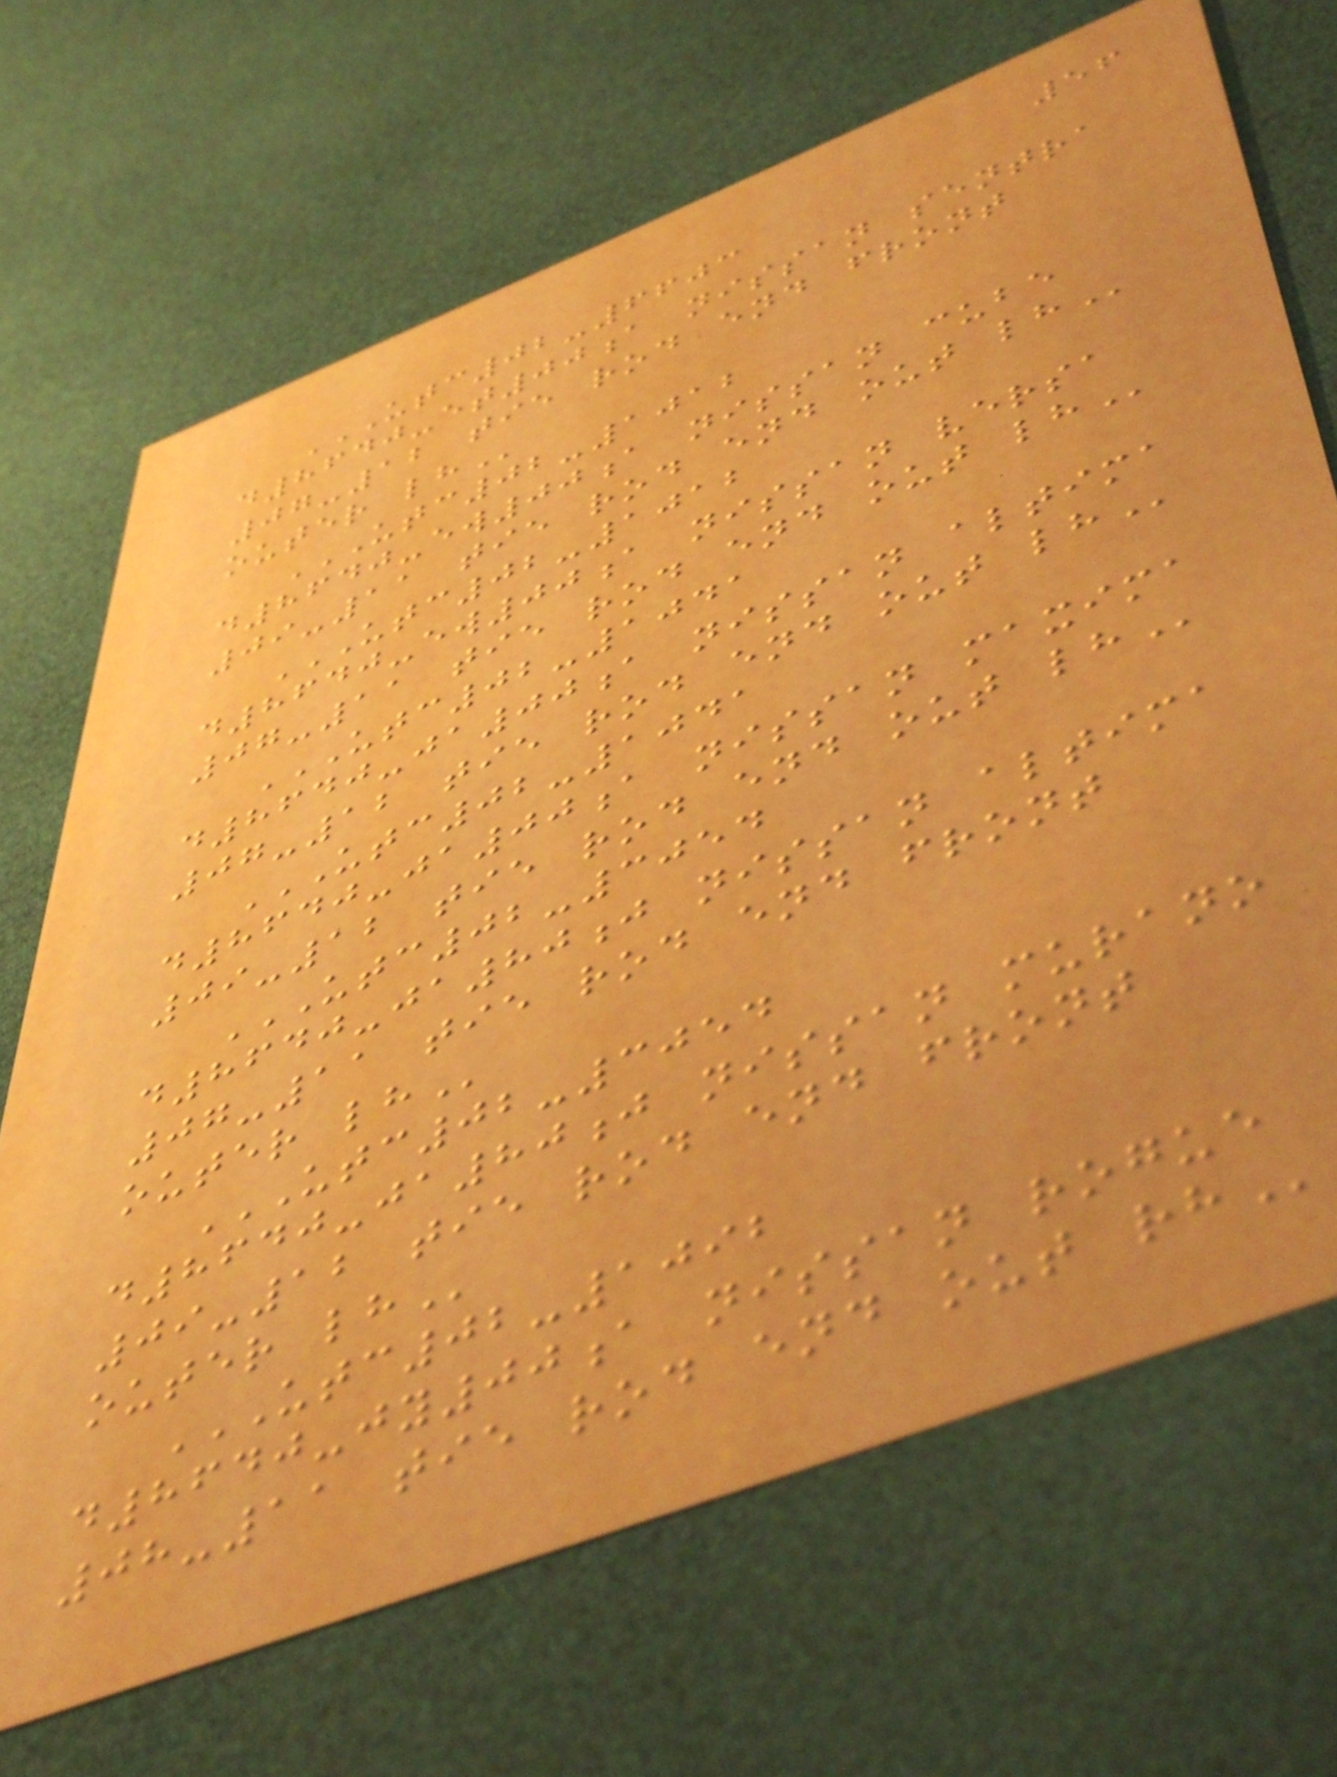56
UTC02-6603
D8640-ET00A NISSAN SENTRA
07-12 TIE ROD END FRONT
OUTER LH
UTC02-1012
D8640-EW00A NISSAN CUBE
09-11 TIE ROD END OUT LH
UTC02-1012
D8640-EW00A NISSAN VERSA
07-11 TIE ROD END OUT LH
UTC02-1041
D8640-JA00A NISSAN ALTIMA
07-12 TIE ROD END OUT LH
UTC02-1041
D8640-JA00A NISSAN MAXIMA
09-12 TIE ROD END OUT LH
UTC02-3054
D8640-JA80J NISSAN ALTIMA
07-11 TIE ROD END FRONT
OUTER LH
UTC02-3054
D8640-JA80J NISSAN MURANO
09-12 TIE ROD END FRONT
OUTER LH
UTC02-1092
D8640-JY00A NISSAN ROGUE
08-11 TIE ROD END OUT RH
